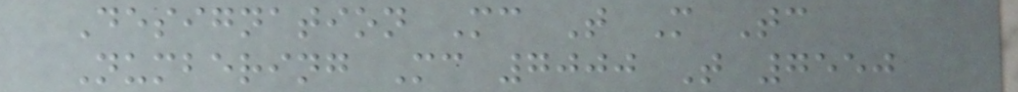Designation Mc T M Tc
Numbering Mc 7000 T 7550
